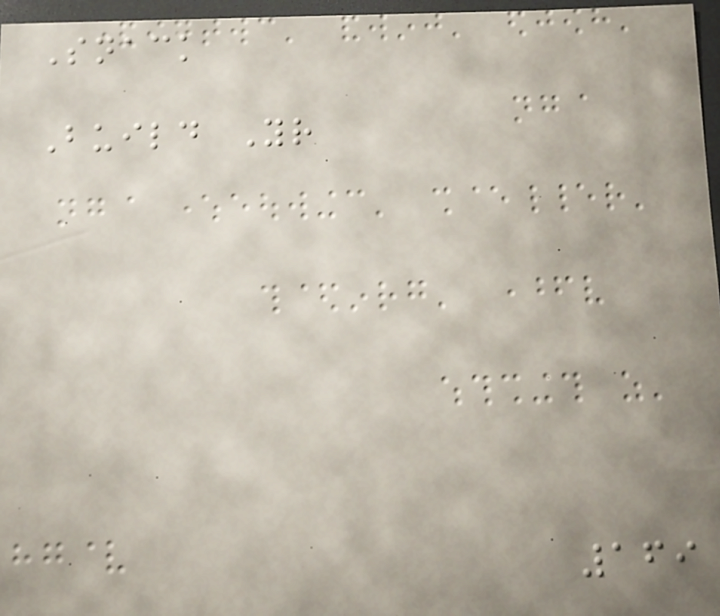Snack
Build Your
169
